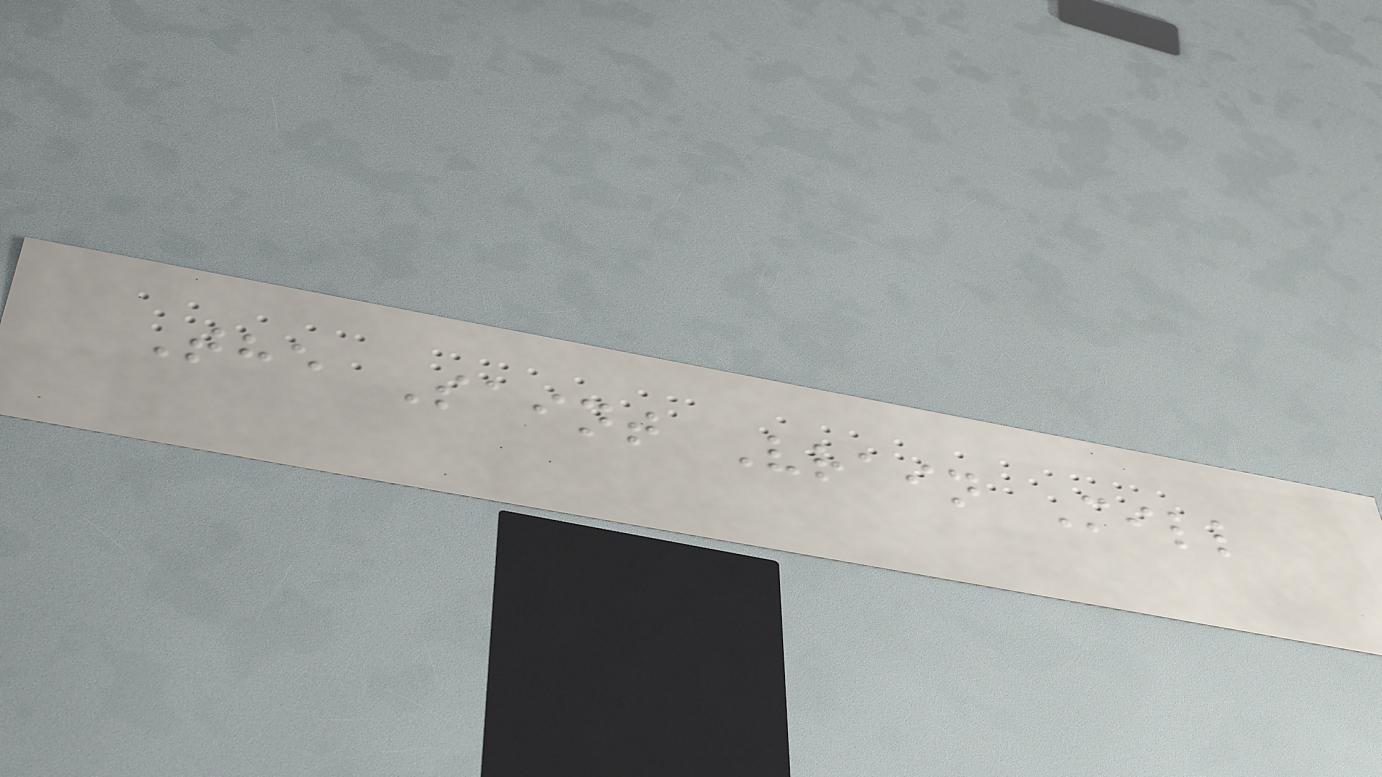The Saint Vrain Mill
